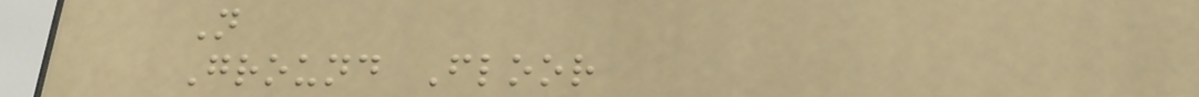N
Ground Floor
